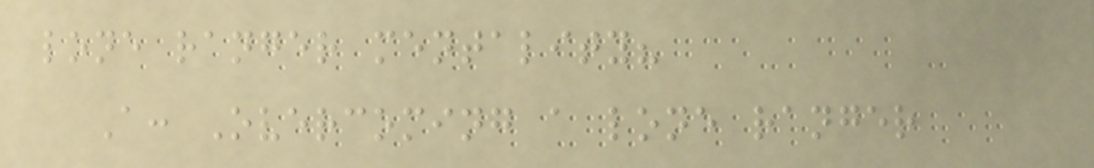lone ranger mentality?
A: Overcoming a lone ranger
